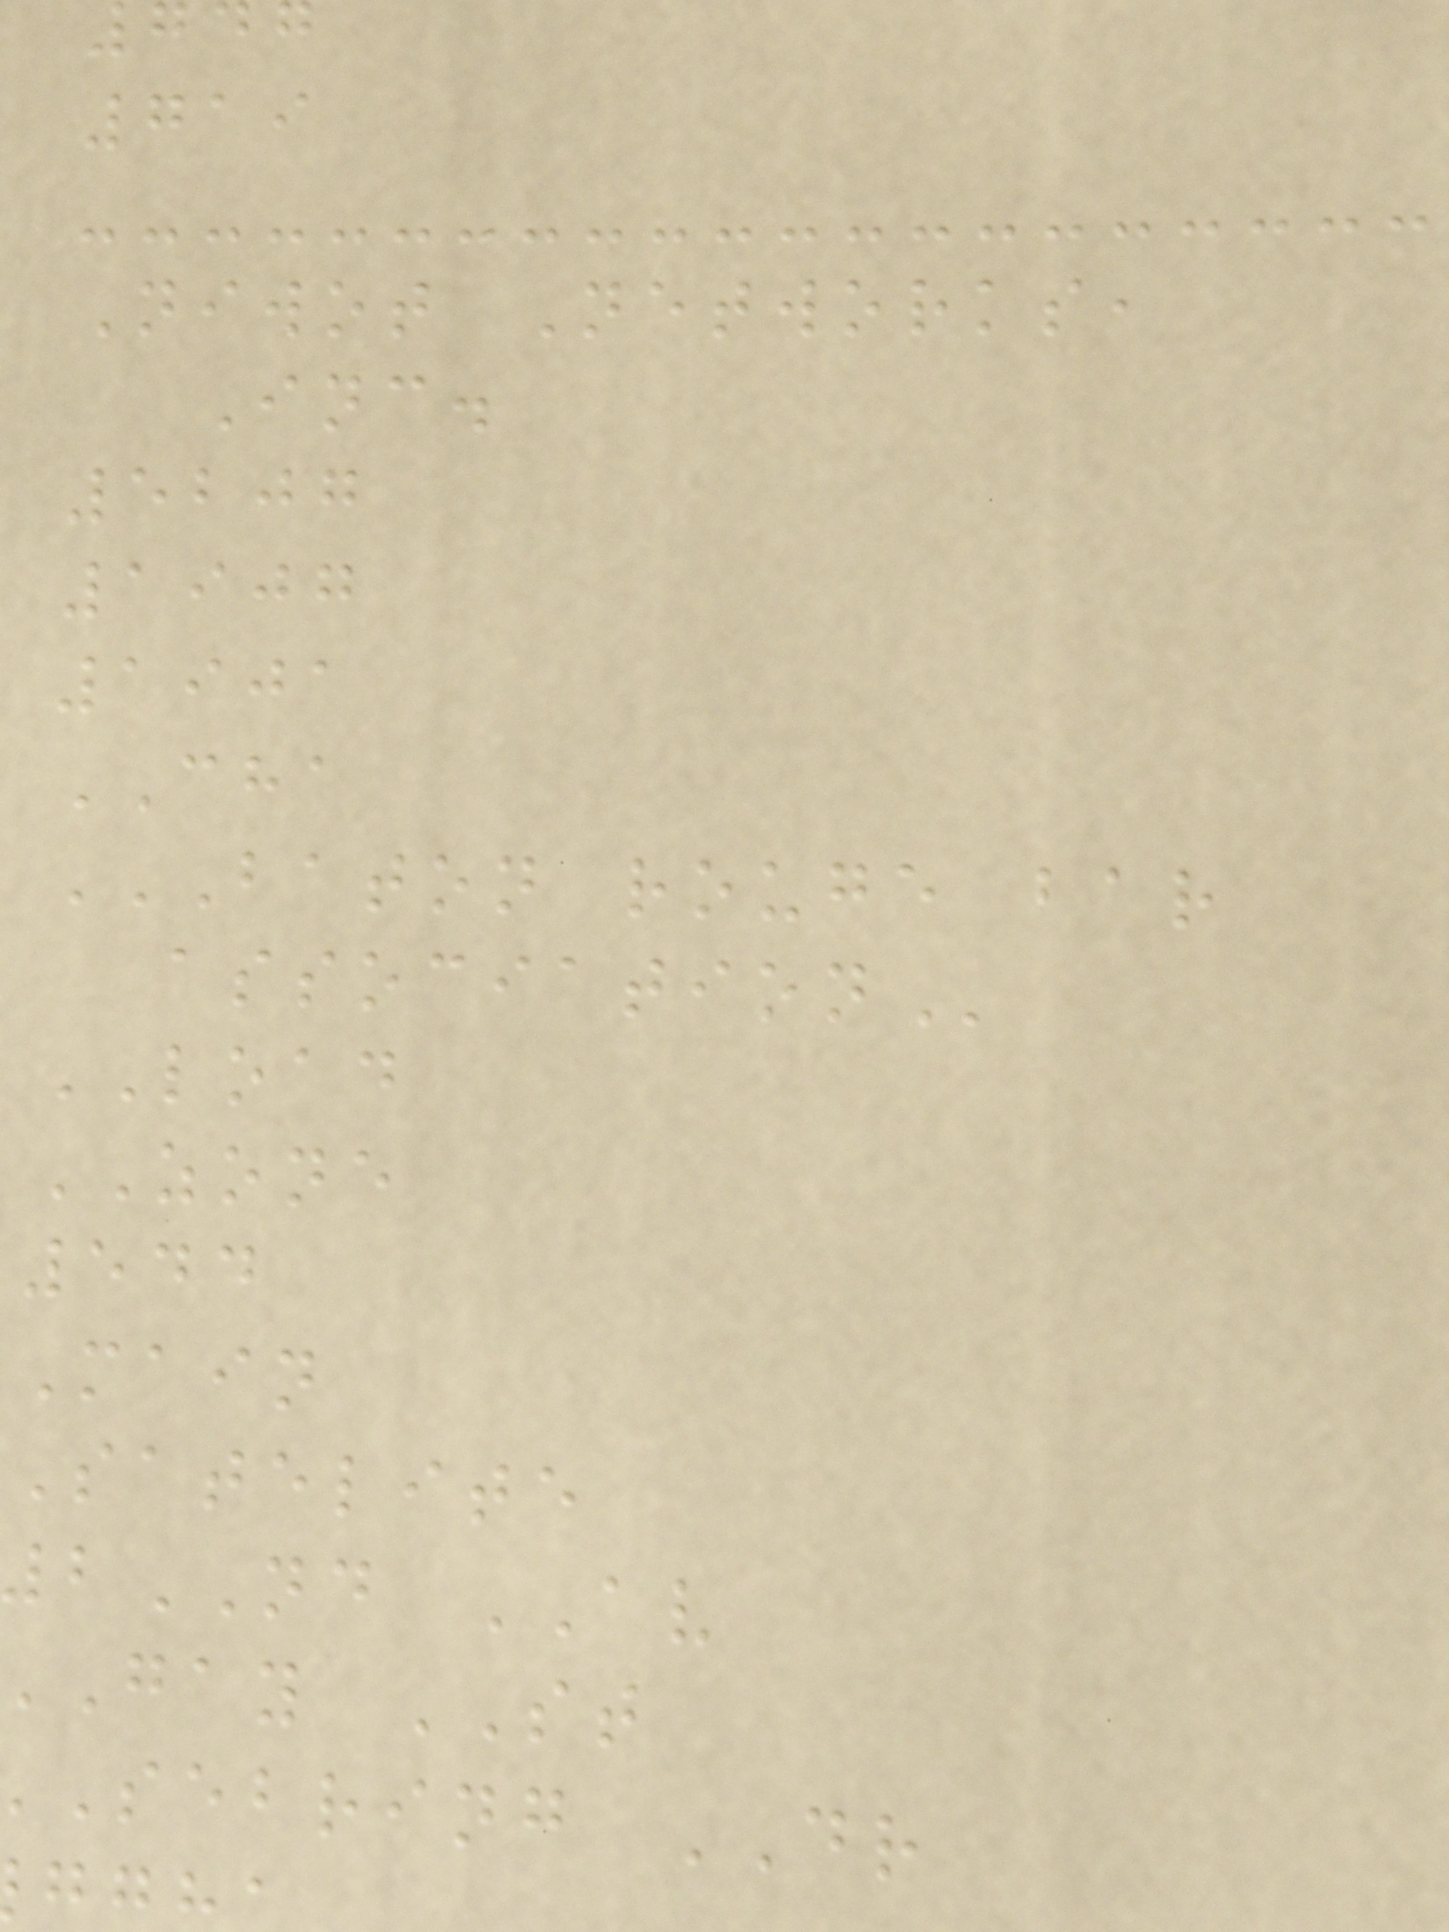719
Niwot Networks,
Inc.
5207
1907
1901
CHA
BATON ROUGE BAR
LOAD
ZONE
544
Main
Satelite
2ND AV
gay ST
sebring DR
